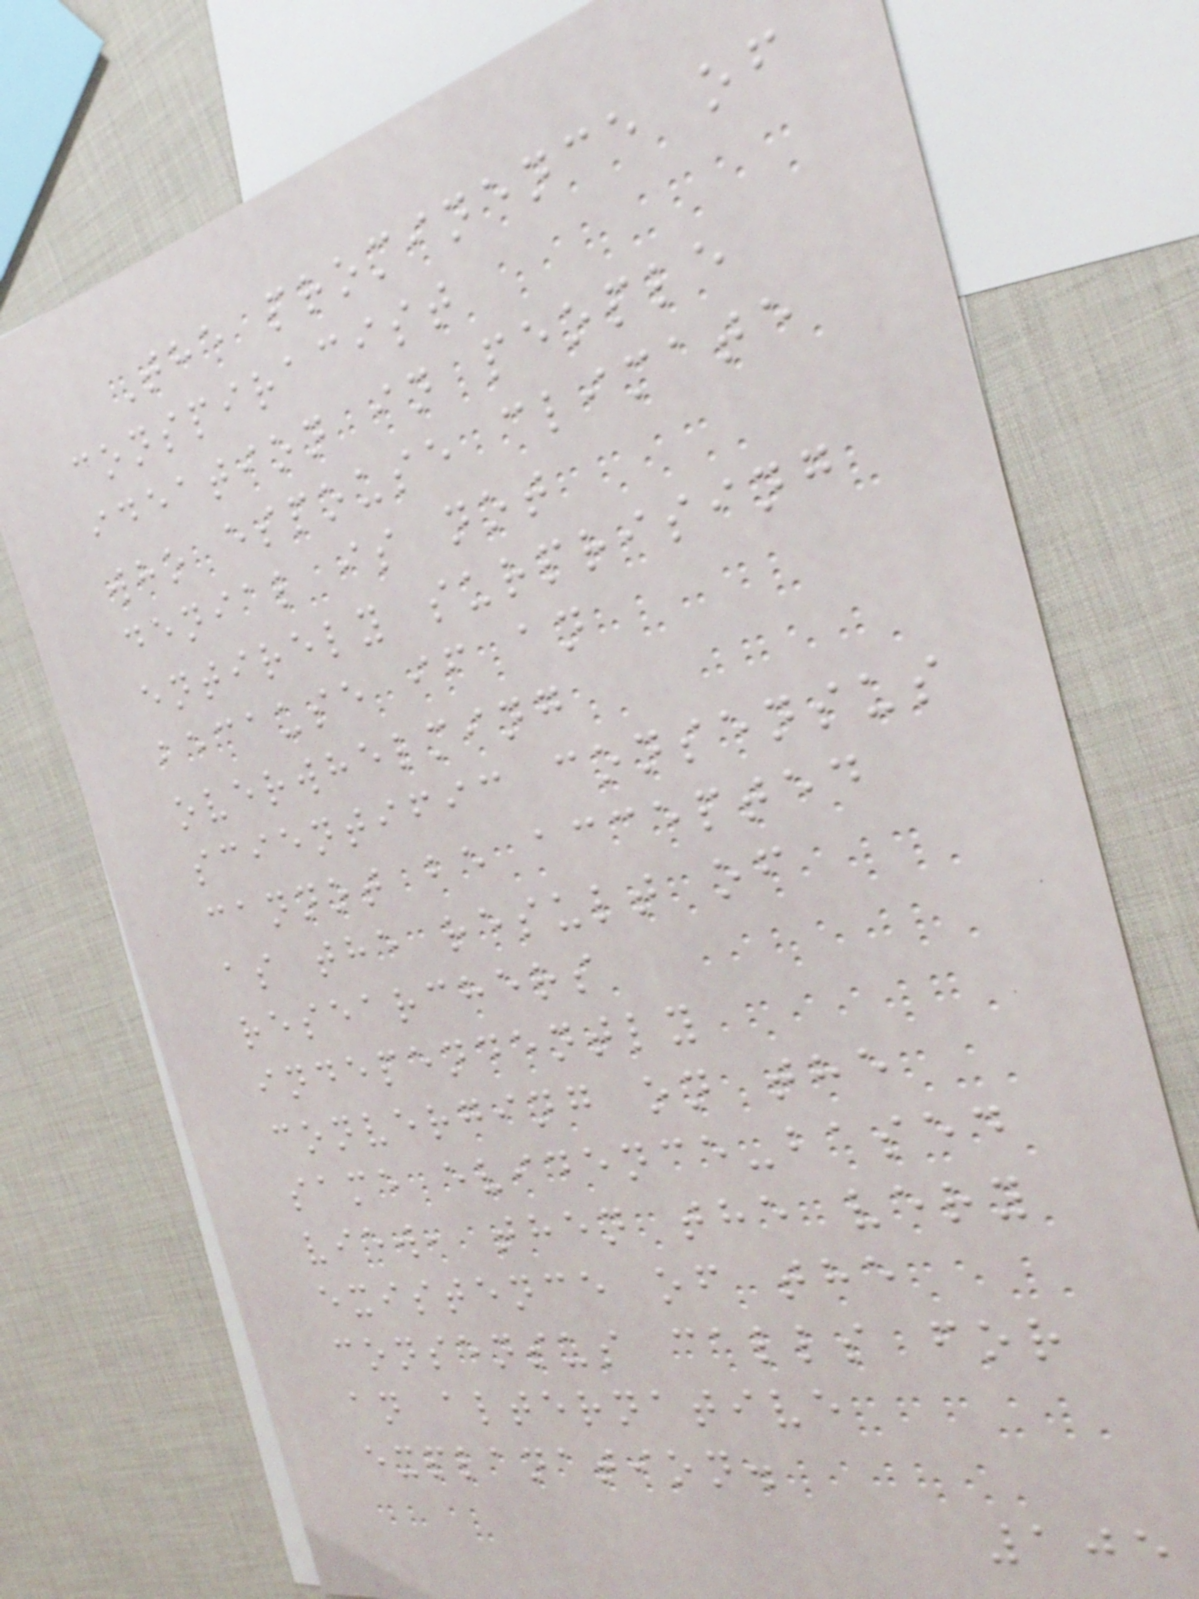The prominence of
conspiracist
ideation in people
who espouse climate
denial is not
entirely surprising
because if an
overwhelming
scientific consensus
cannot be accepted
as the result of
researchers
independently
converging on the
same evidence-based
view, then the very
existence of the
consensus calls for
an alternative
explanation.
105
